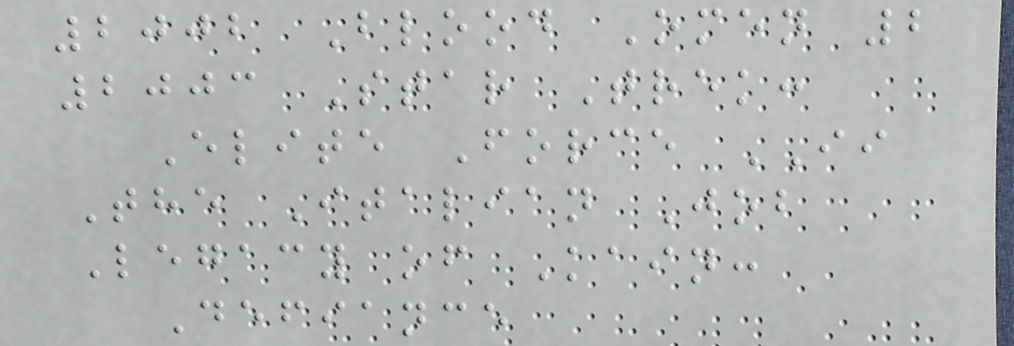2002 Blood Omen 2
2003 Star Trek:
Elite Force II
The Italian Job
Legacy of Kain:
Defiance
